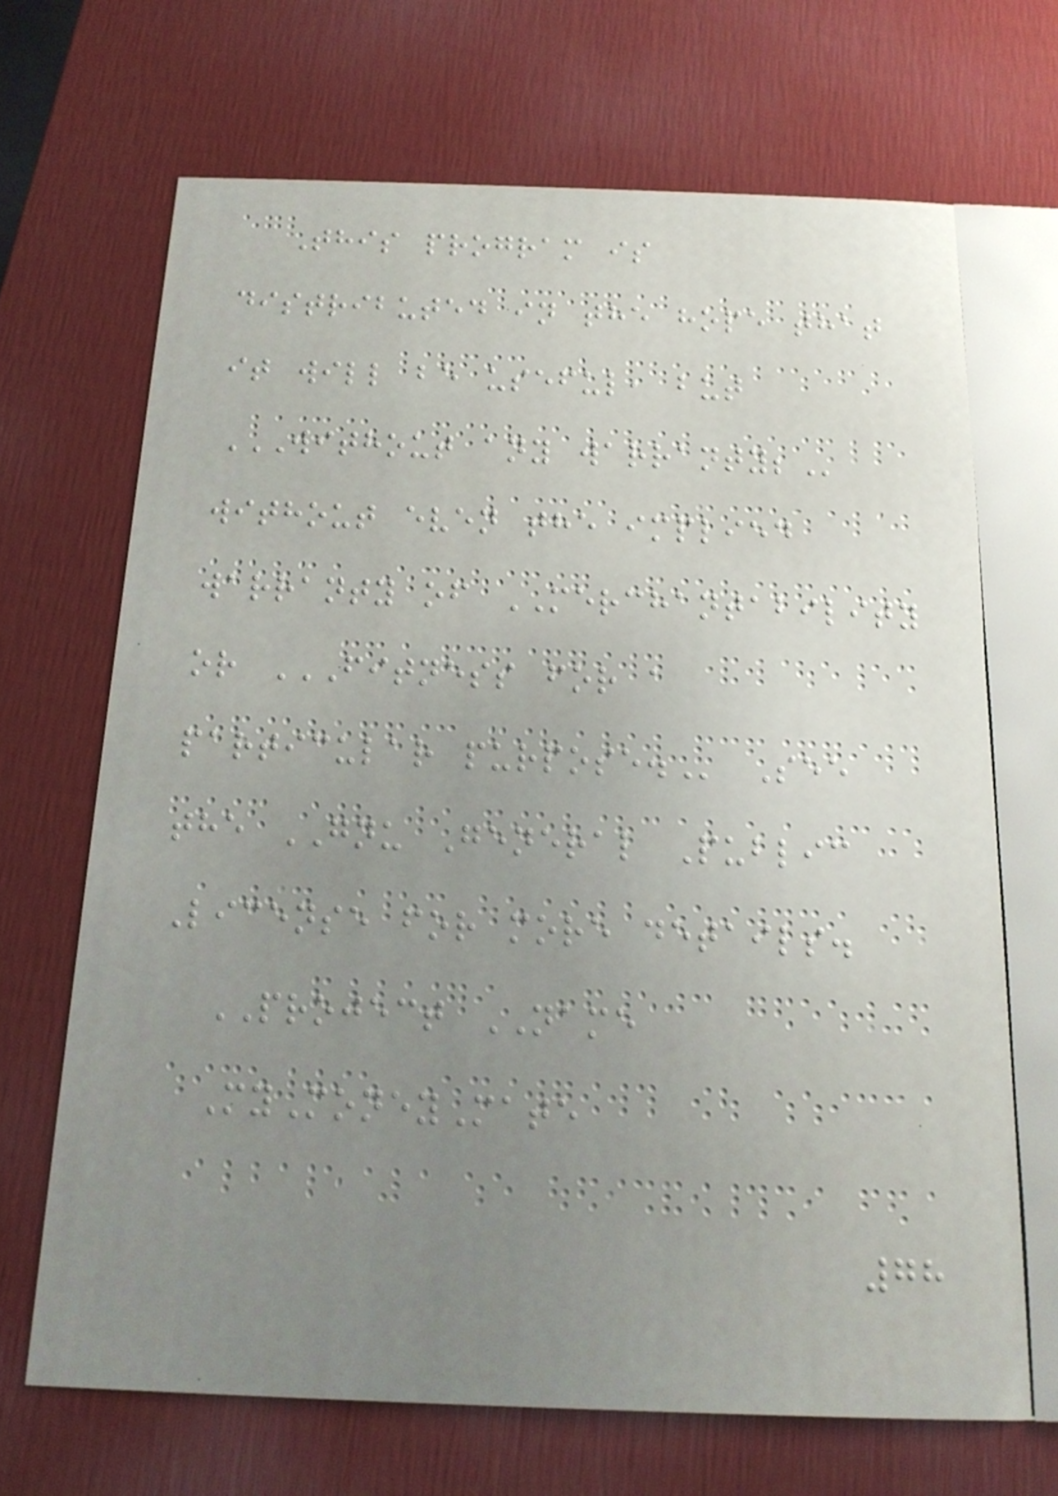This program is
distributed in the hope that
it will be useful, but
WITHOUT ANY WARRANTY;
without even the implied
warranty of MERCHANTABILITY
or FITNESS FOR A
PARTICULAR PURPOSE. See
the GNU General Public
License for more details.
PROJECT NAME
MyMoneyMate
78
